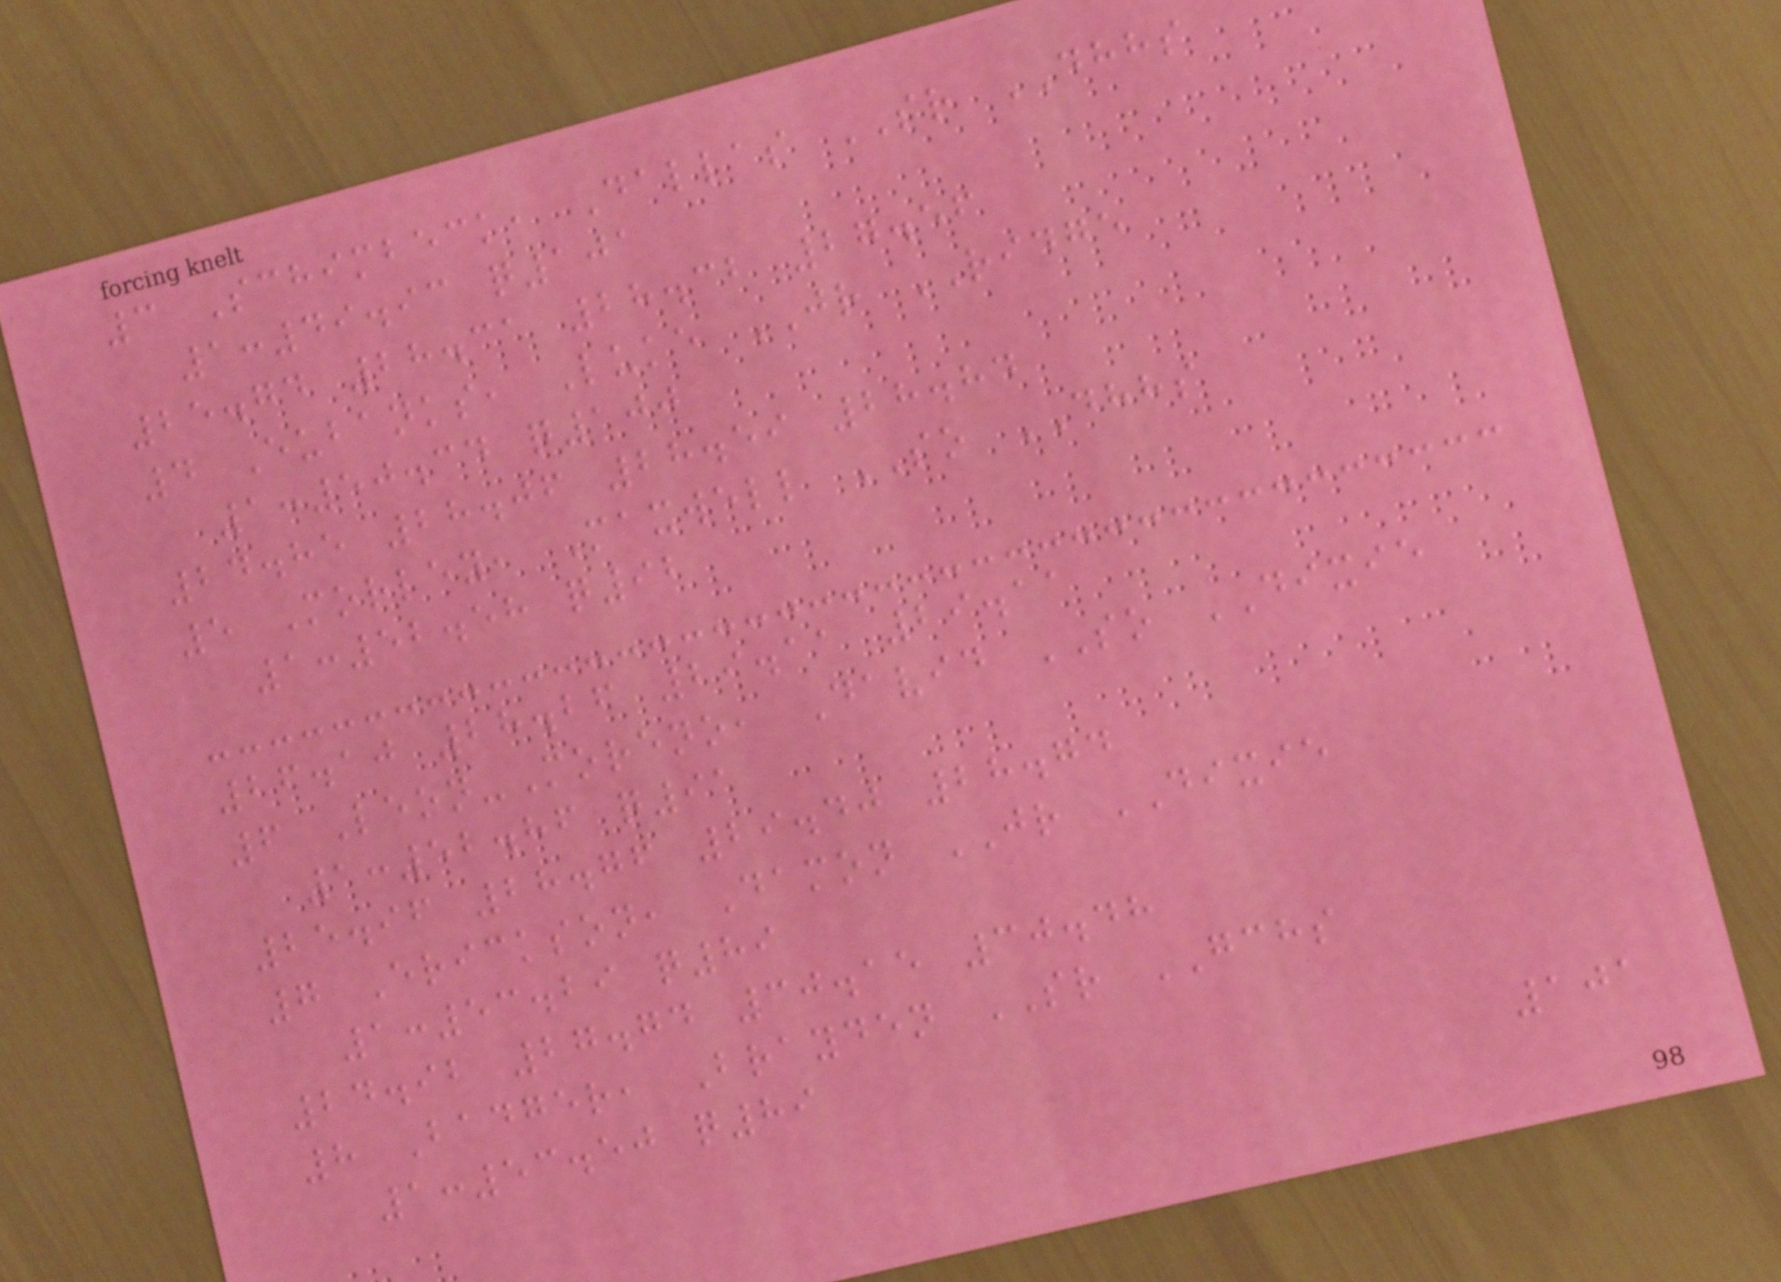3 Schimbeck, Dallas SR DHHS
1:49.93 q101
25.74 28.31 28.32 27.56
4 Eubanks, Luke JR RIDGE
1:50.34 q100
24.85 28.06 28.59 28.84
5 Morley, Maxwell SO DHHS
1:52.58 q92
26.10 28.26 29.11 29.11
6 Leon-Moreno, David SO DIXIE
1:52.86 q91
25.96 28.76 29.40 28.74
7 Erickson, Damon JR DIXIE
1:53.29 q89
24.92 27.74 30.15 30.48
8 Badger, Brayden SR GCHS
1:53.50 q89
101
